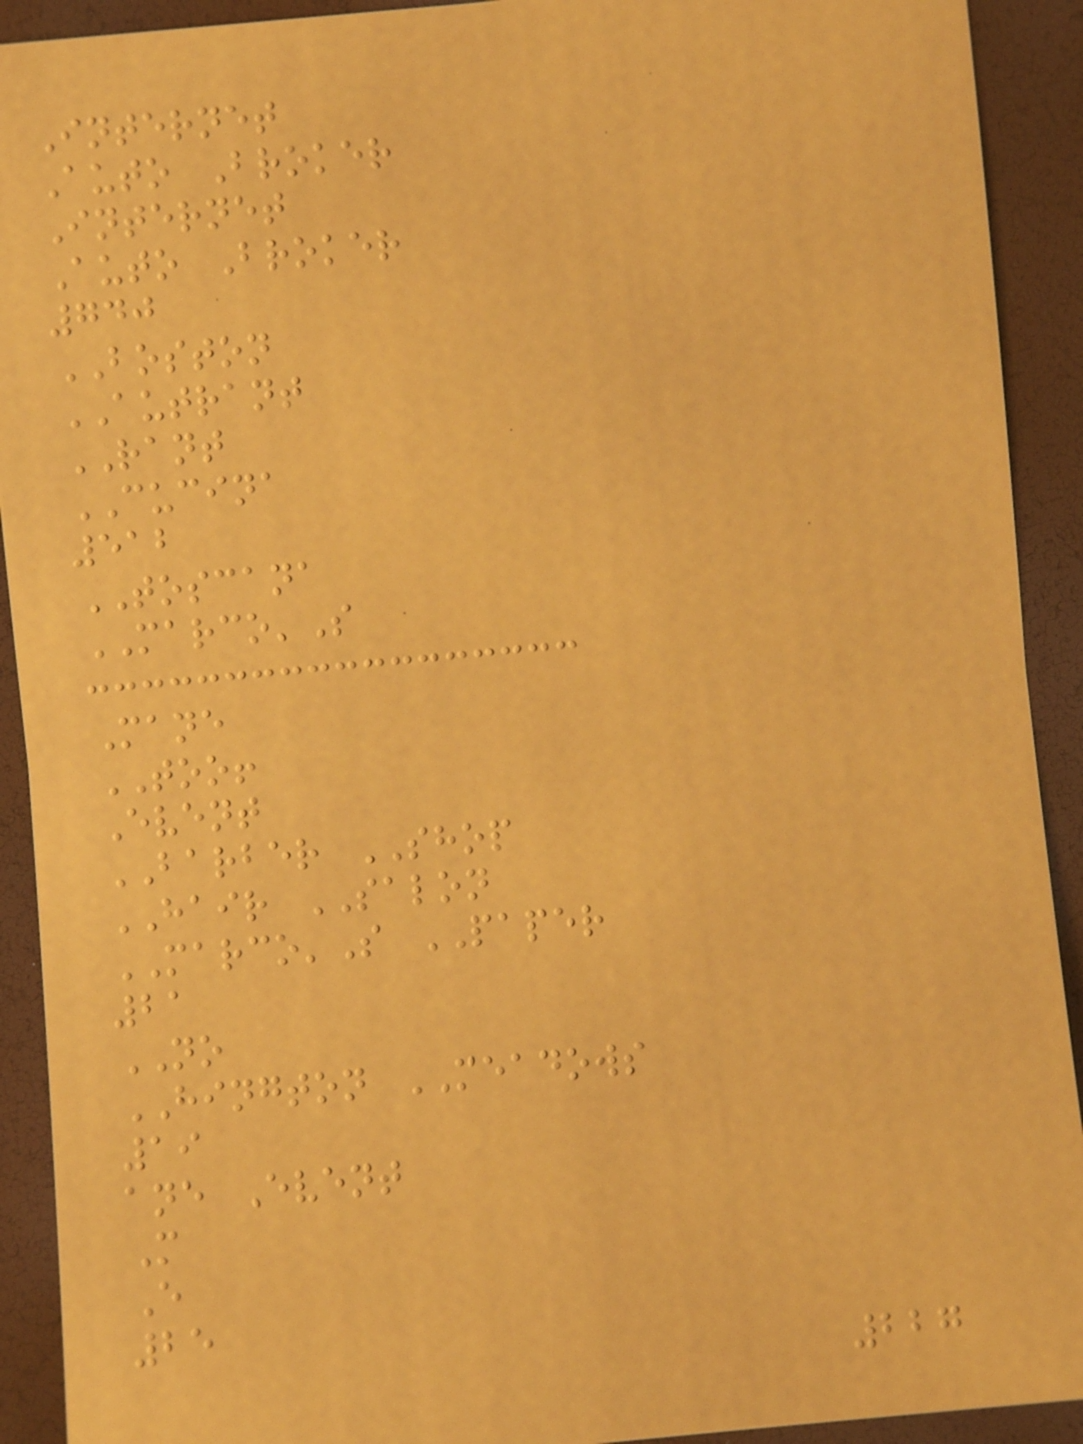Internet
Auto Broker
Internet
Auto Broker
740
BOSTON
AUTRANT
RANT
CUCINA
512
TOSCANA
MARCO'S
Mane
TOO!
Event
BARBER SHOP
HAIR SALON
MARCO'S PAPER
21
NO
HINGTON MEADOWS
19
ane Event
M
E
25
227
